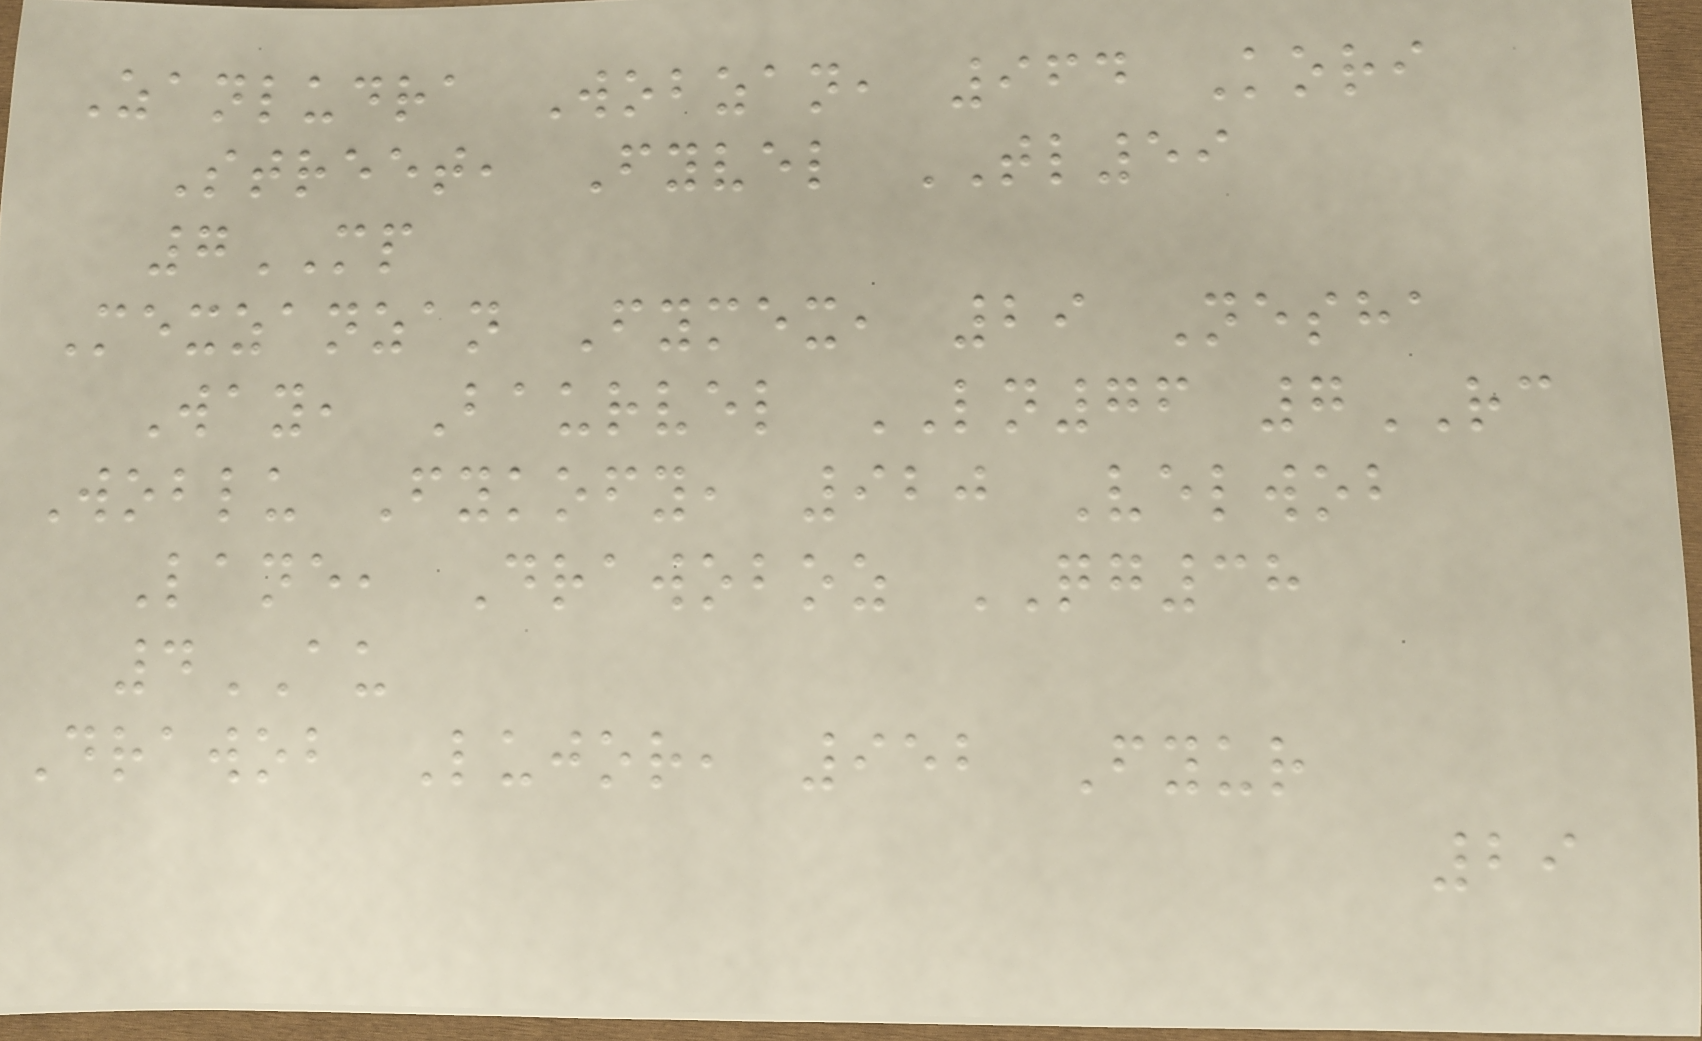Zanludra Wobzan, 964 Kori
Street, Fyvel TL59
7MP
Mexzanzan Fymex, 29 Nesha
Way, Baurvel LN76 7RC
Woblu Fykofy, 920 Velwob
Lane, Drawoboz QG38
4AU
Drawob Lujor, 952 Fyur
29
